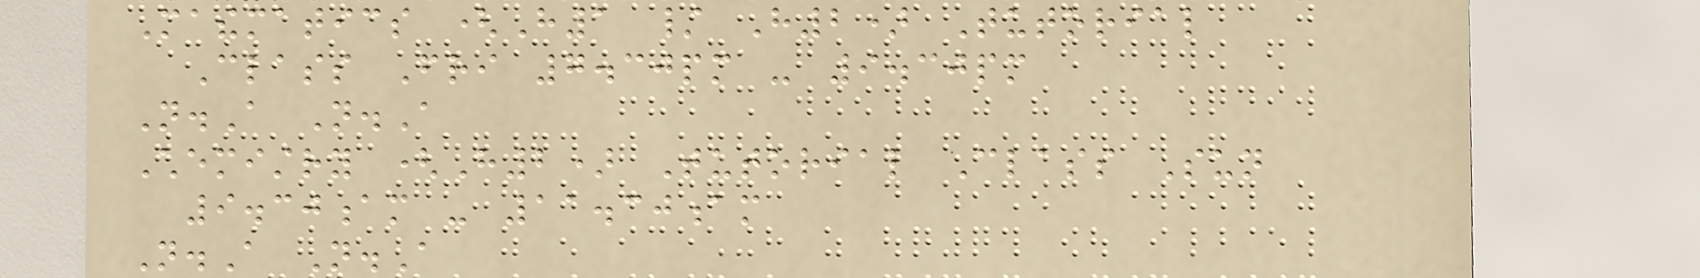Mathematics (H1 / H2) Tutorial
Class Fri 7.30pm - 9.30pm
N.A N.A
Chemistry (H2) Tutorial Class Sun
9.30am - 11.30am
N.A N.A
